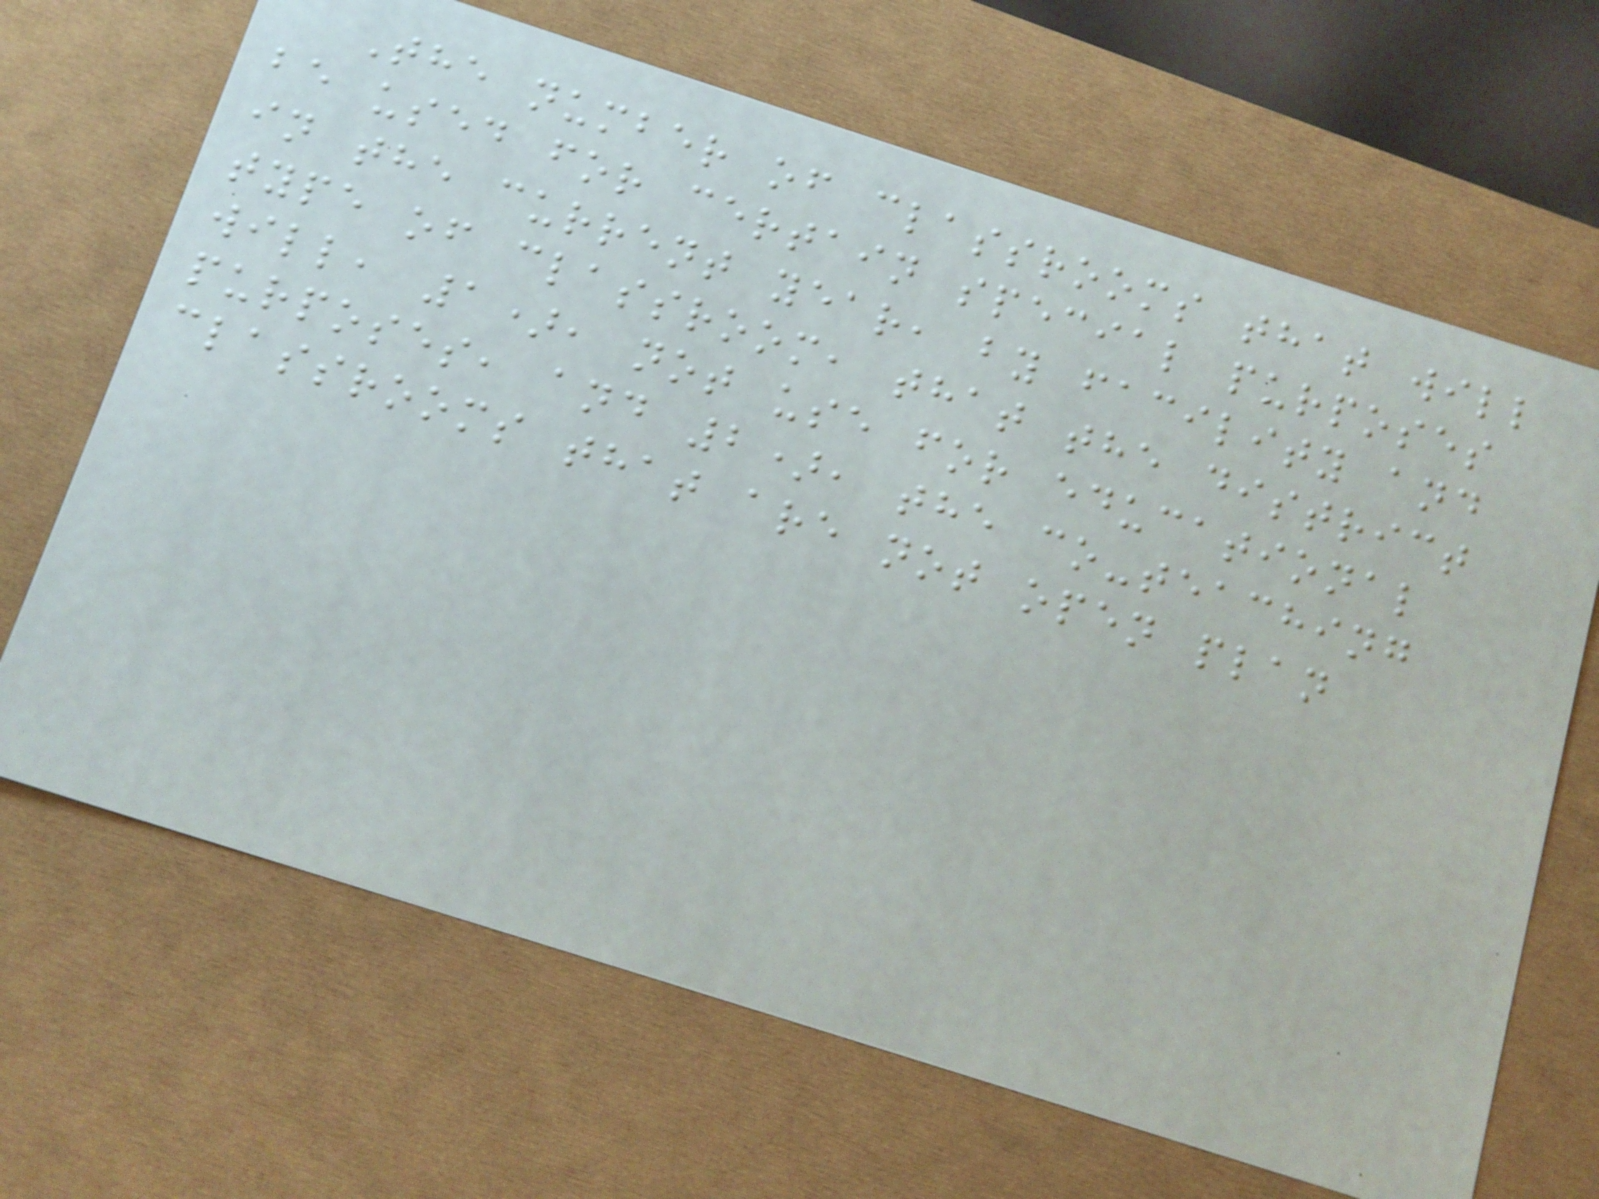The number of classrooms that will
be used for certain special purposes
in the current year, by facility and
type of classroom, that the district
will, 1), not use for educational
purposes, and 2), the co-teaching
classrooms that are not open plan
